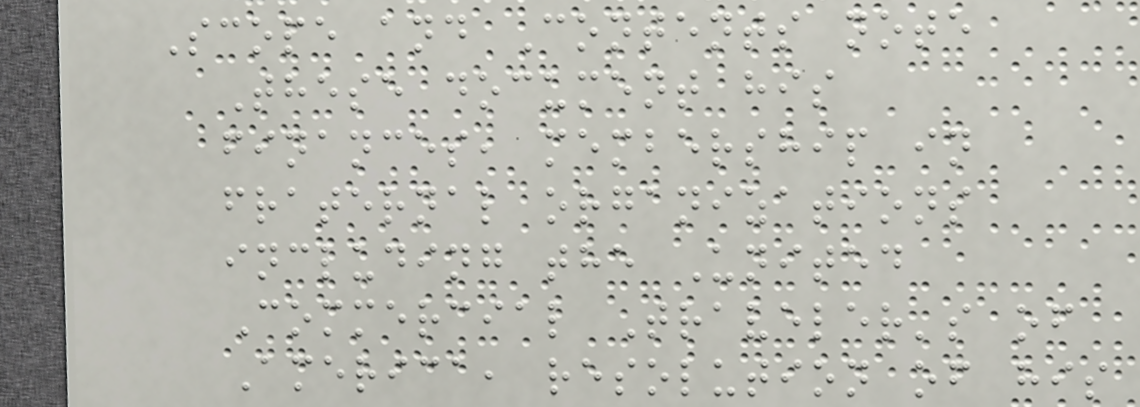Scope and Contents note
These document his
finances, membership in
fraternal organizations
including the United
Commercial Traveler's of
America, resolution of his
